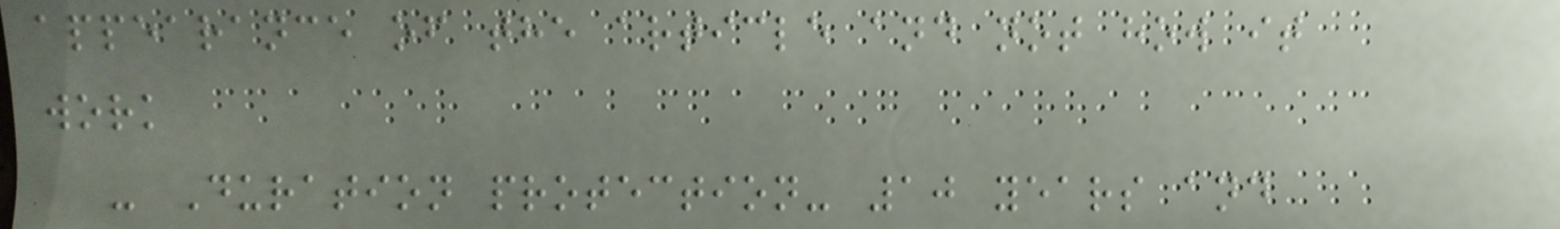appearance of the article and not how it
work
- Duration protection- 10 years and
